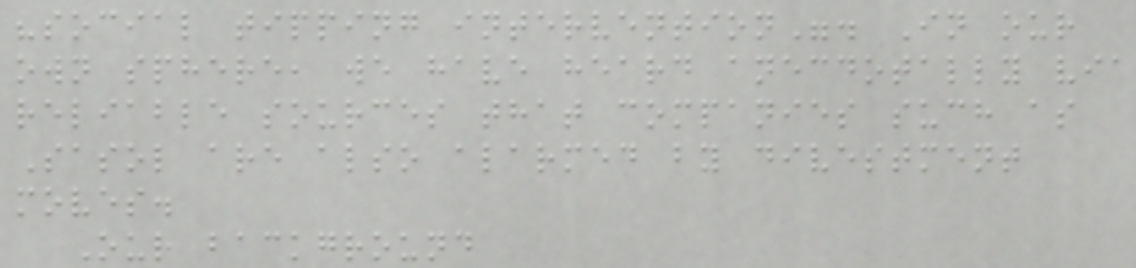"social tipping intervention". In our
own sphere, we have heard anecdotally via
reliable sources that companies such as
Sasol are also alarmed by divestment
moves.
Our background
